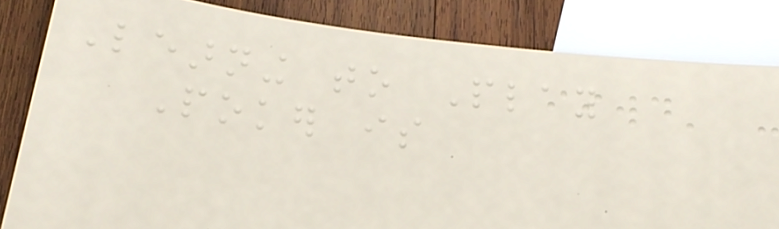Learning to Play
Poker is
